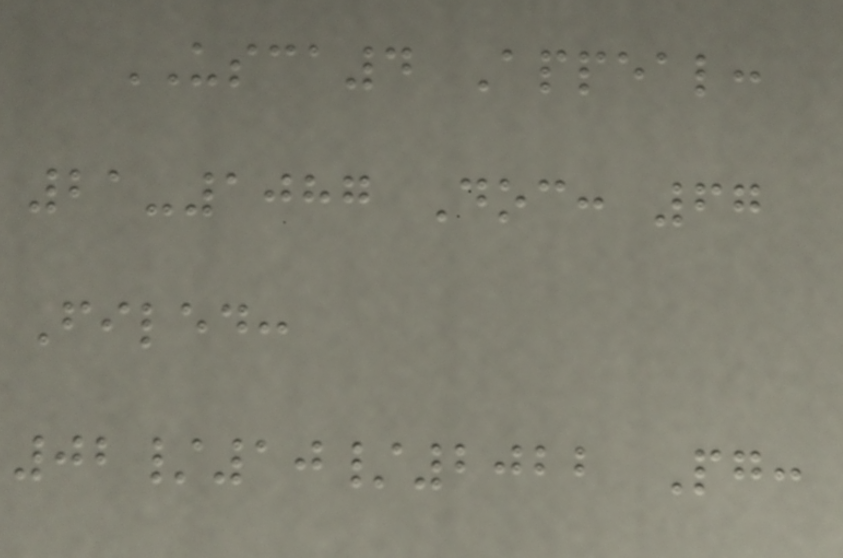USCA4 Appeal:
21-1087 Doc: 67
Filed:
02/10/2022 Pg:
